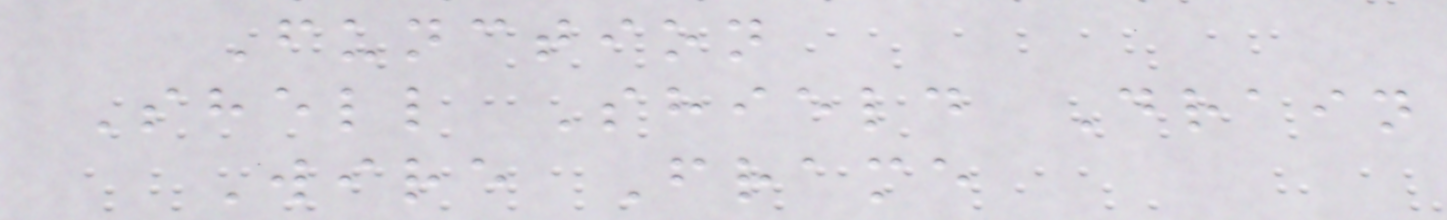Function
Shell Shield Drain
Wire Frame
